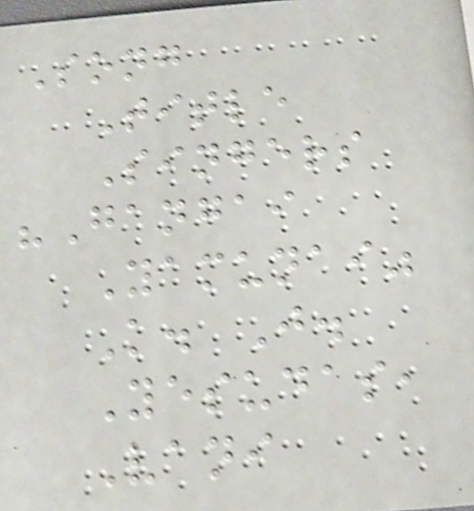Song
Title
Singers
"Gangai
Yamunai"
K. J.
Yesudas,
Vani
